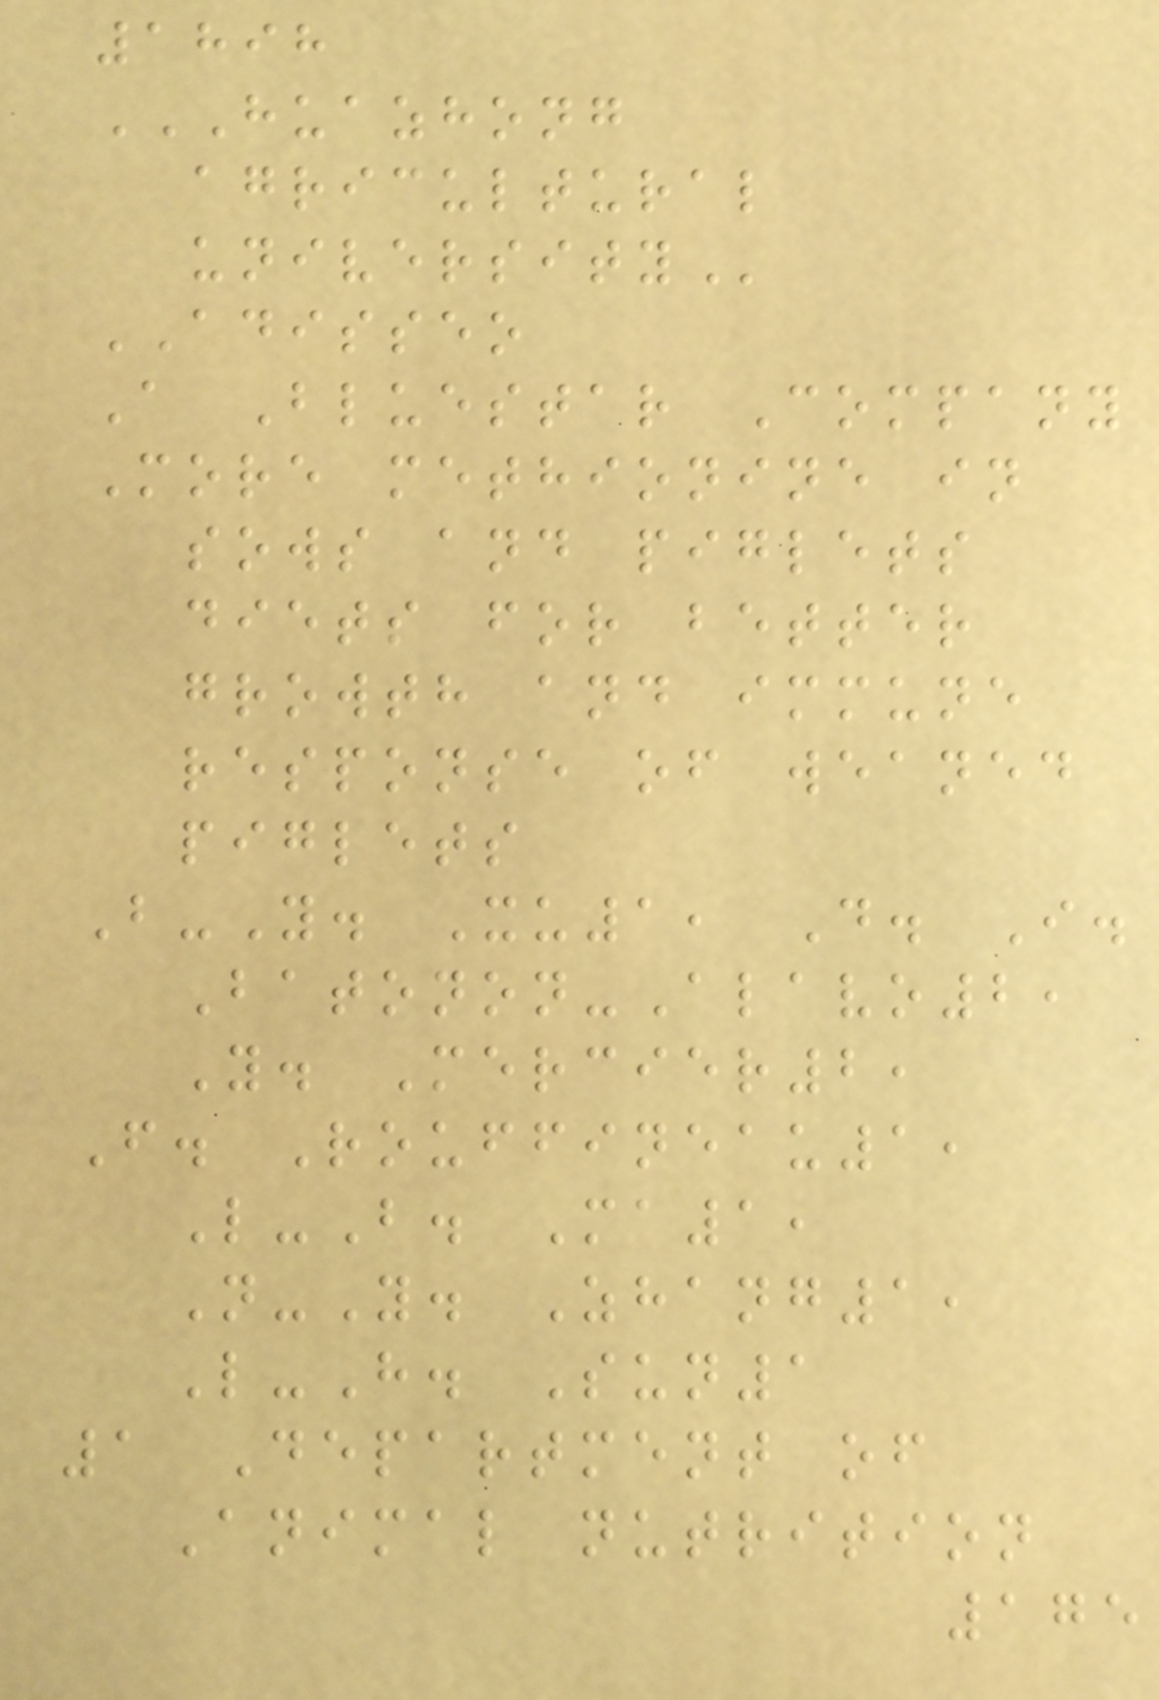1898
HUAZHONG
AGRICULTURAL
UNIVERSITY
ADISSEO
A Bluestar Company
More methionine in
sows and piglets
diets for better
growth and immune
response of weaned
piglets
B-Y. Xu1, D. I.
Batonon-Alavo2,
Y. Mercier2,
F. Rouffineau1,
L-B. Ma1,
N-Y. Zhang1,
L-H. Sun1
1 Department of
Animal nutrition
175
